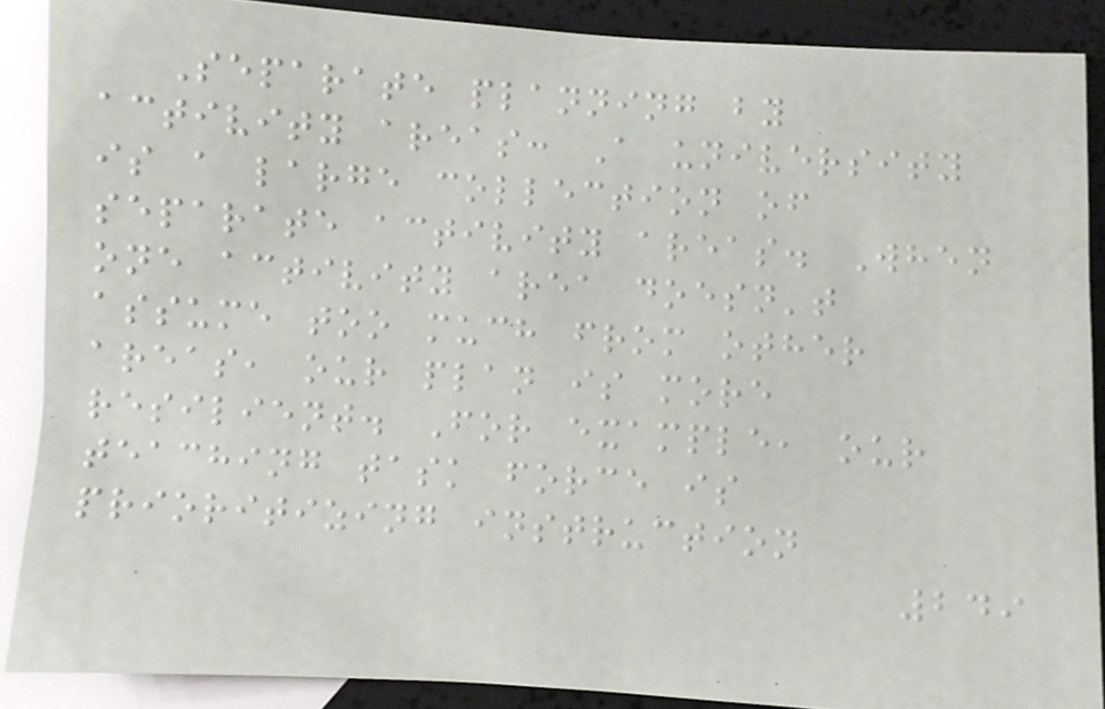Separate planning by
activity areas: A university
is a large collection of
separate activity areas. When
one activity area doesn't
assume too much from other
areas, our plan is more
resilient. For example, our
teaching task force is
prioritizing instruction
249
